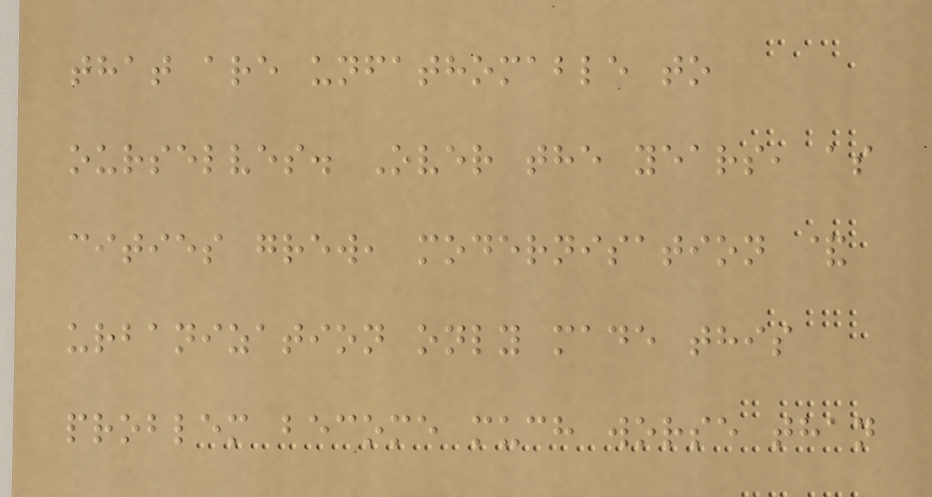that are unfathomable to
ourselves. Over the years, as
cities grew, modernisation &
urbanization only made this
problem become much worse than
